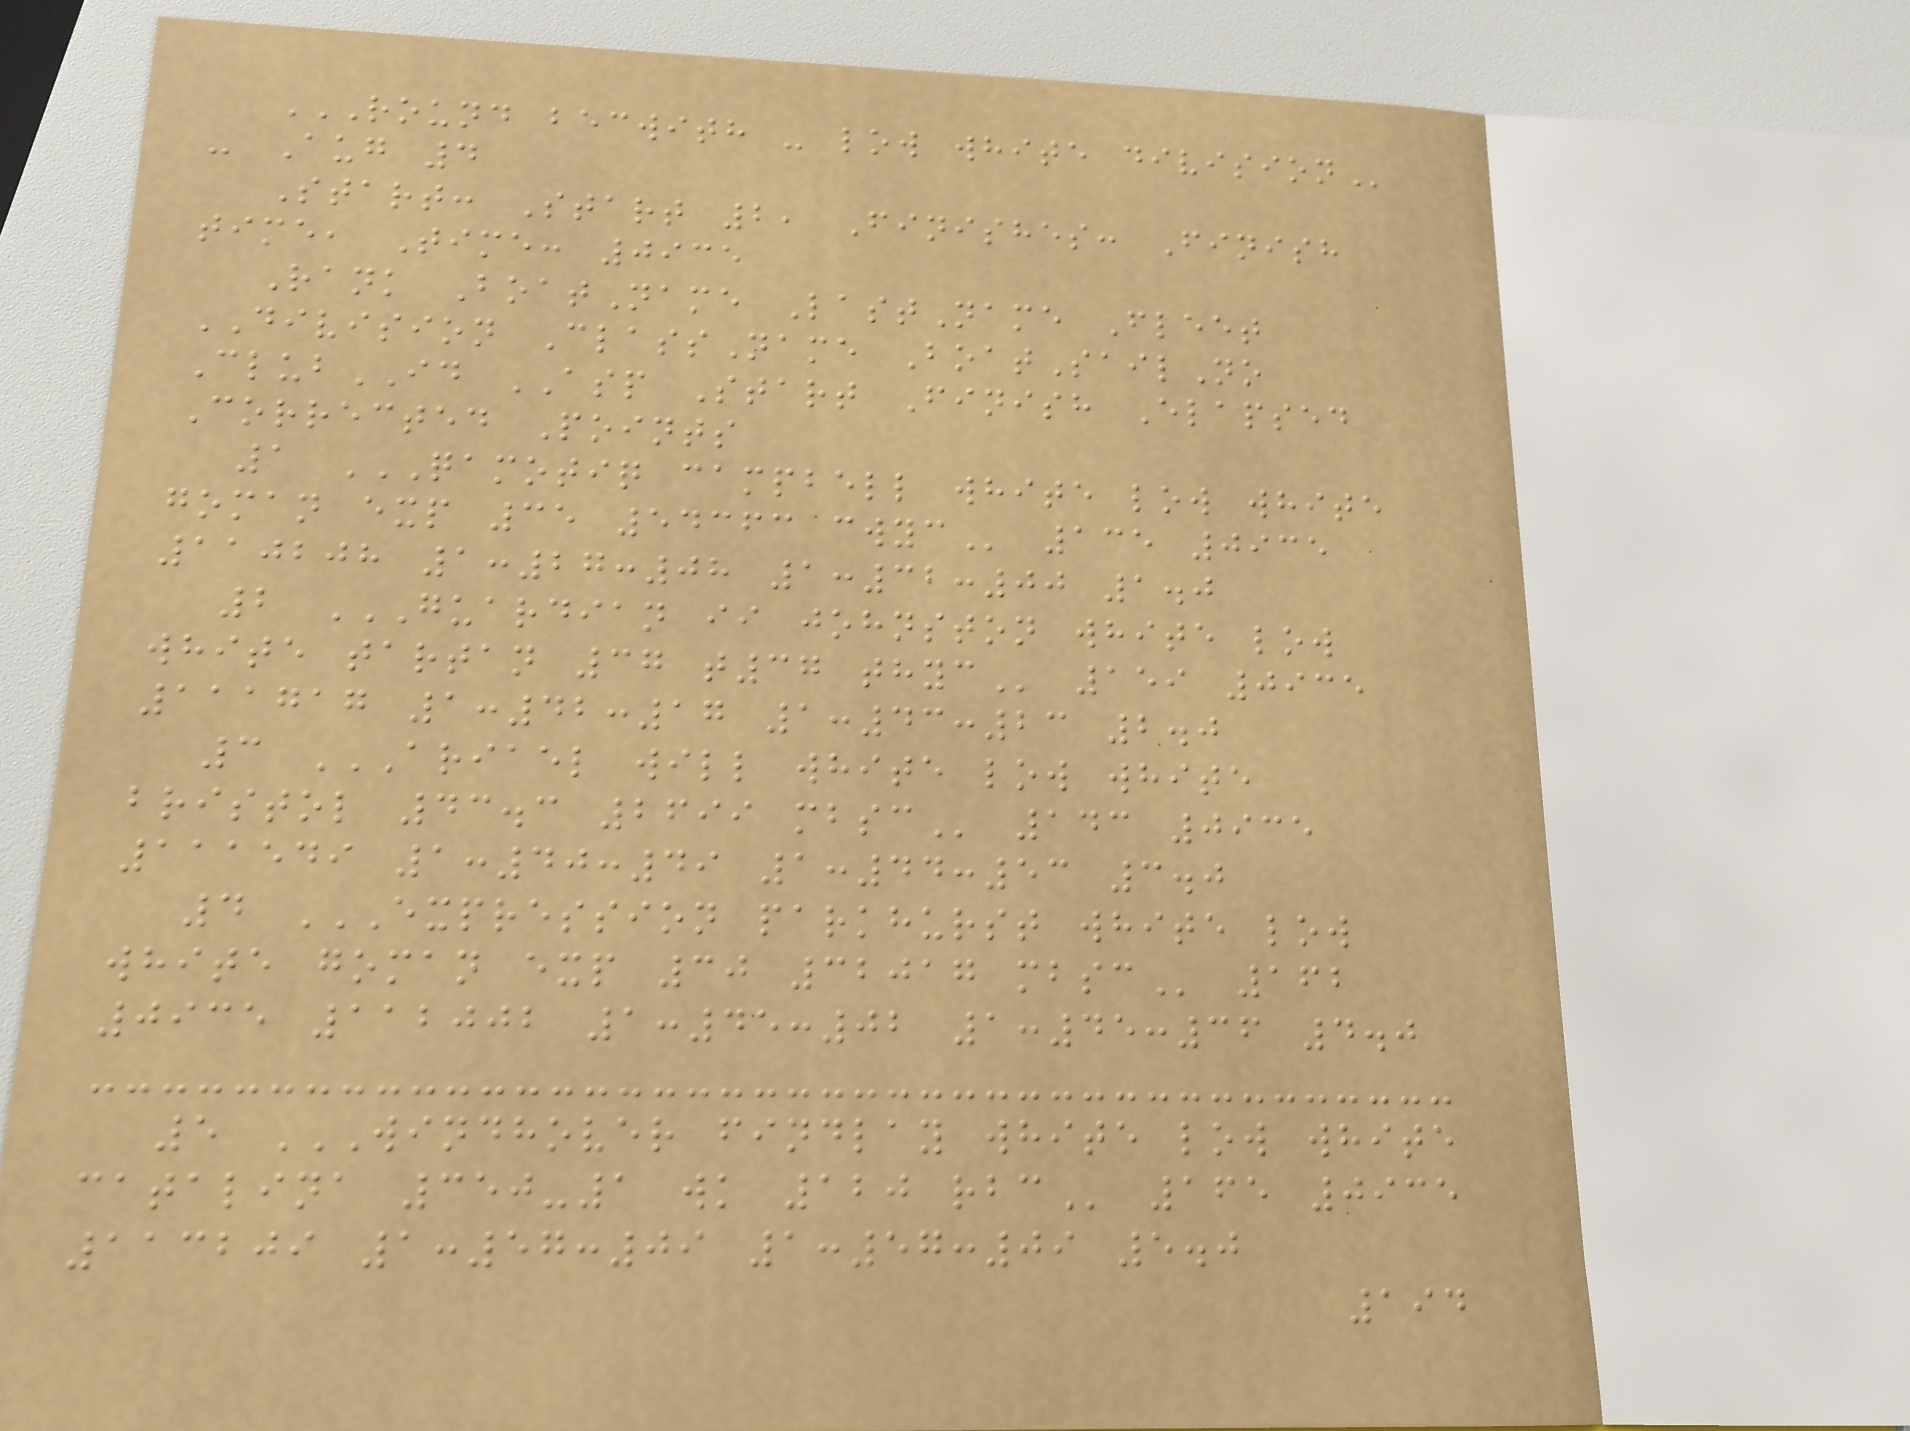ROUND BECWITH - LOW WHITE DIVISION
- Aug 4
Start: Start 2, Finishes: Finish
time, Time: 0935
Rank BoatName LastName Fleet
DIVISION ClassName BoatSailNo
ClubID ASP Start Finish Elapsed
Corrected Points
1 QAMOTIQ CAMPBELL WHITE LOW WHITE
GOMAN EXP 35 54363 CWYC 135 0935
110208 1:27:08 1:32:00 1.0
2 GUARDIAN II JOHNSTON WHITE LOW
WHITE TARTAN 37 T37 THYC 159 0935
111717 1:42:17 1:43:23 2.0
3 ARIAEL WILL WHITE LOW WHITE
BRISTOL 43.3 2699 MBSC 143 0935
111549 1:40:49 1:44:53 3.0
4 EXPRESSION PARKHURST WHITE LOW
WHITE GOMAN EXP 30 32017 MBSC 162
0935 112002 1:45:02 1:45:36 4.0
5 WINDHOVER FINDLAY WHITE LOW WHITE
CATALINA 350-1 WK 120 RBC 165 0935
113209 1:57:09 1:57:09 5.0
194
